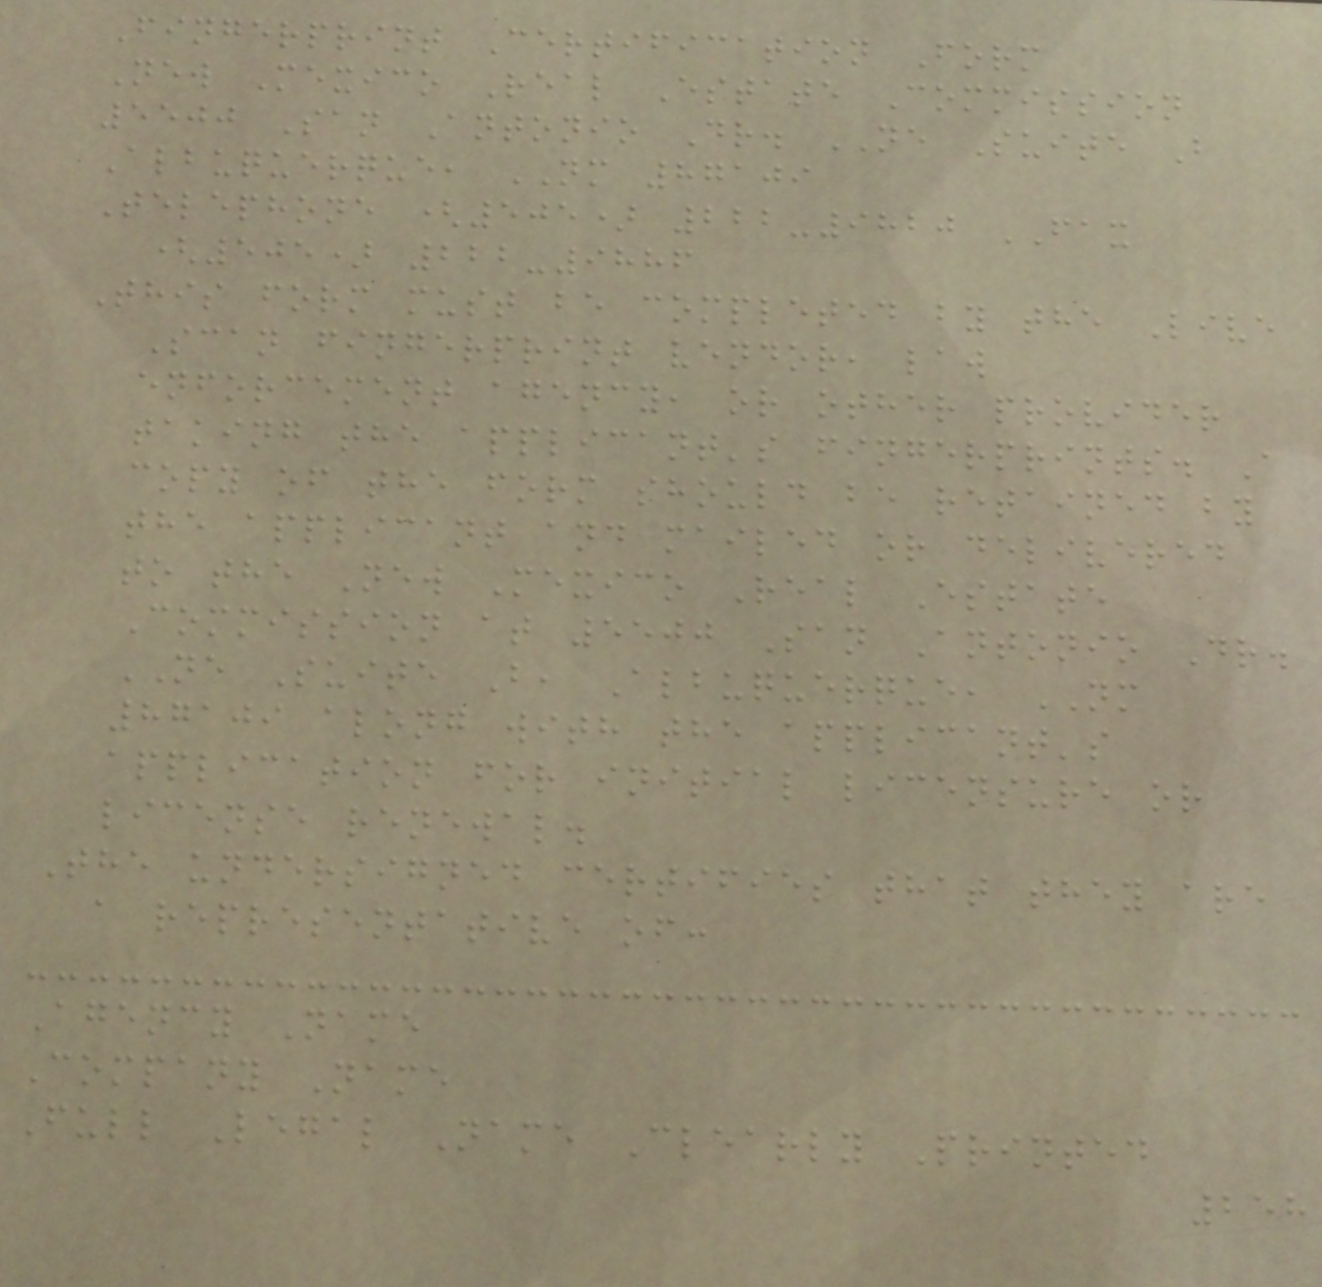Fingerprint Certification Form
New Mexico Real Estate Commission
5500 San Antonio Dr. NE Suite B
Albuquerque, NM 87109
Telephone (505) 222-9820 FAX
(505) 222-9886
This form must be completed by the Live
Scan fingerprint vendor, law
enforcement agency, or other provider
taking the applicant's fingerprints. A
copy of the form should be retained by
the applicant and mailed or delivered
to the New Mexico Real Estate
Commission at 5500 San Antonio Dr.
NE Suite B, Albuquerque, NM
87109 along with the applicant's
application for initial licensure or
license renewal.
The undersigned certifies that they are
a representative of:
Agency Name
Company Name
Full Legal Name Clearly Printed
258
